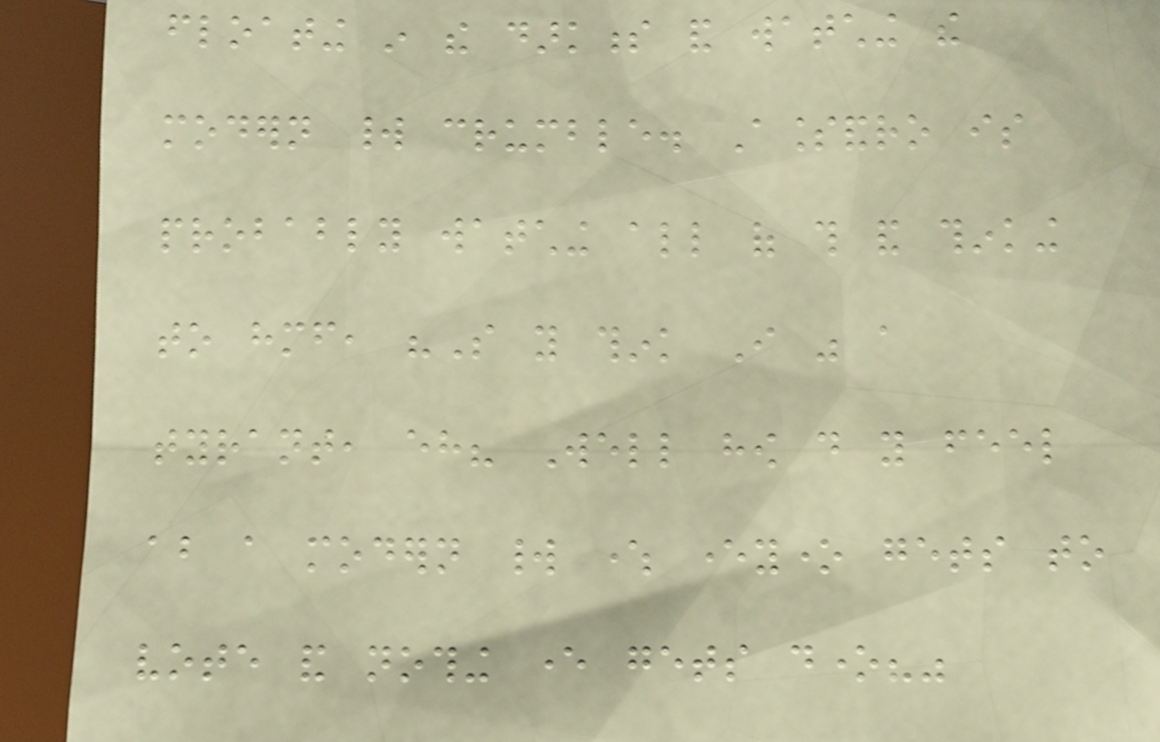floating in the darkness and watching the
modern world crumble. Alessandro is
probably watching all of this and thinking
to himself, "So you think I was a
tyrant, eh? Well how do you feel
about a modern world where everyone gets to
vote and nothing ever gets done?"
